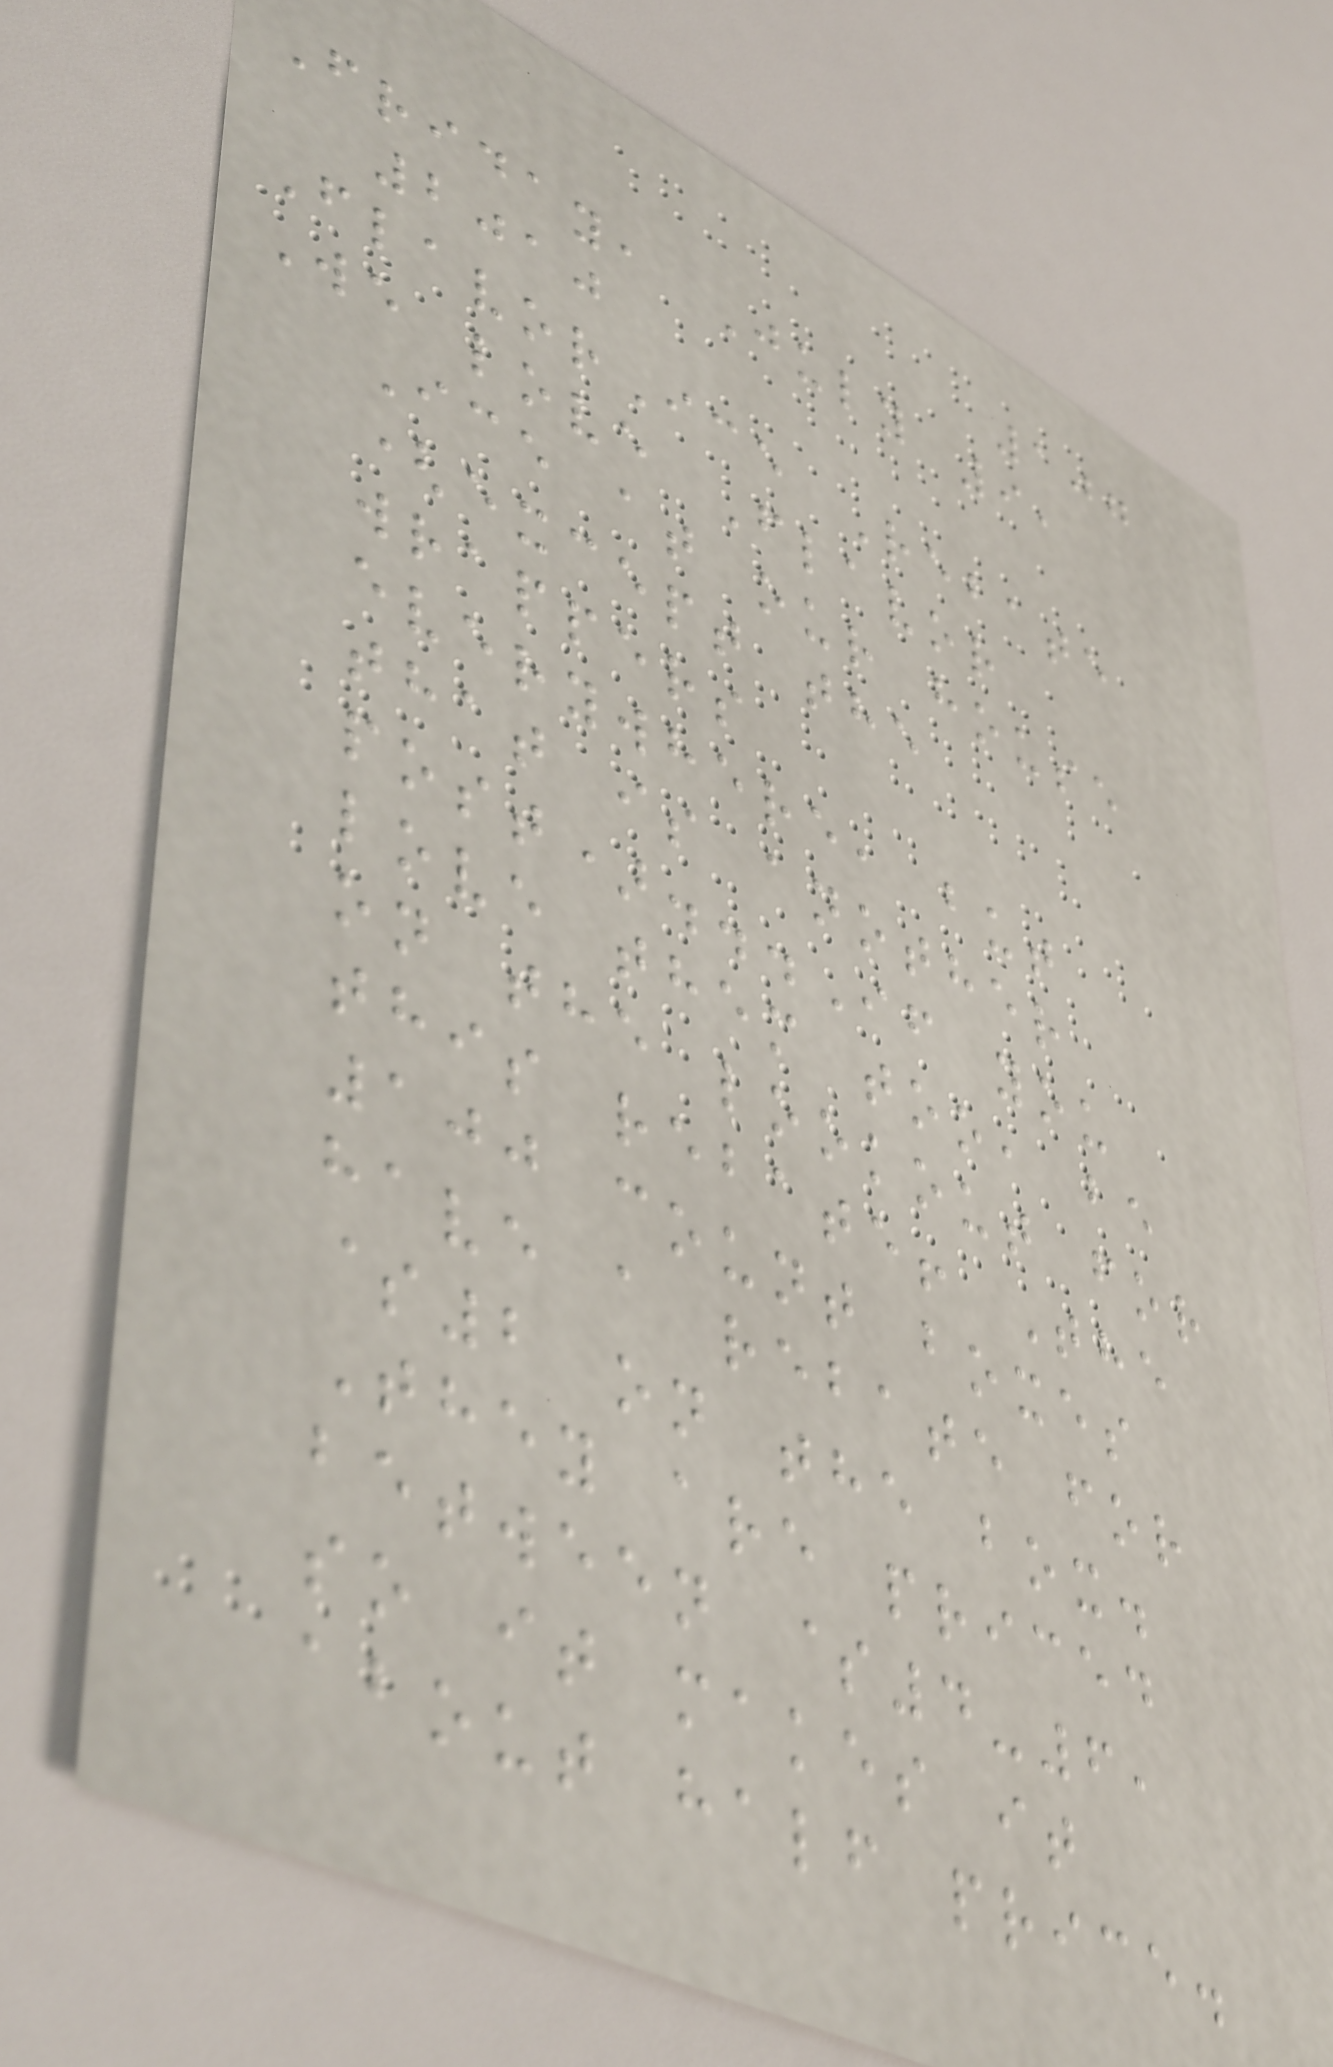107
Friday, July 9,
2010
FlavorIce Rebate
We love Flavor
Ice at our house
(except the
wrappers
everywhere, but
that is another
post)...If you
love them too, be
on the lookout for
this rebate! The
100 count boxes
have a rebate for
$2 on the box.
They are priced
between $4-6,
so it makes it
about half price.
